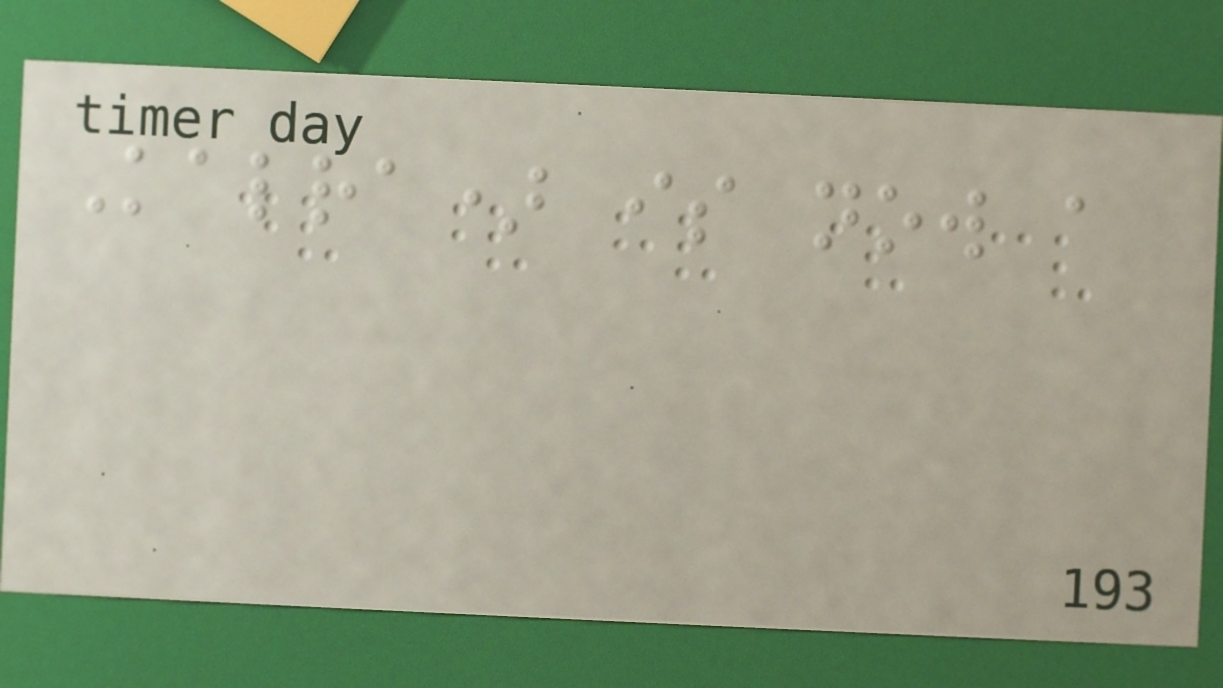Kalra) is now a
